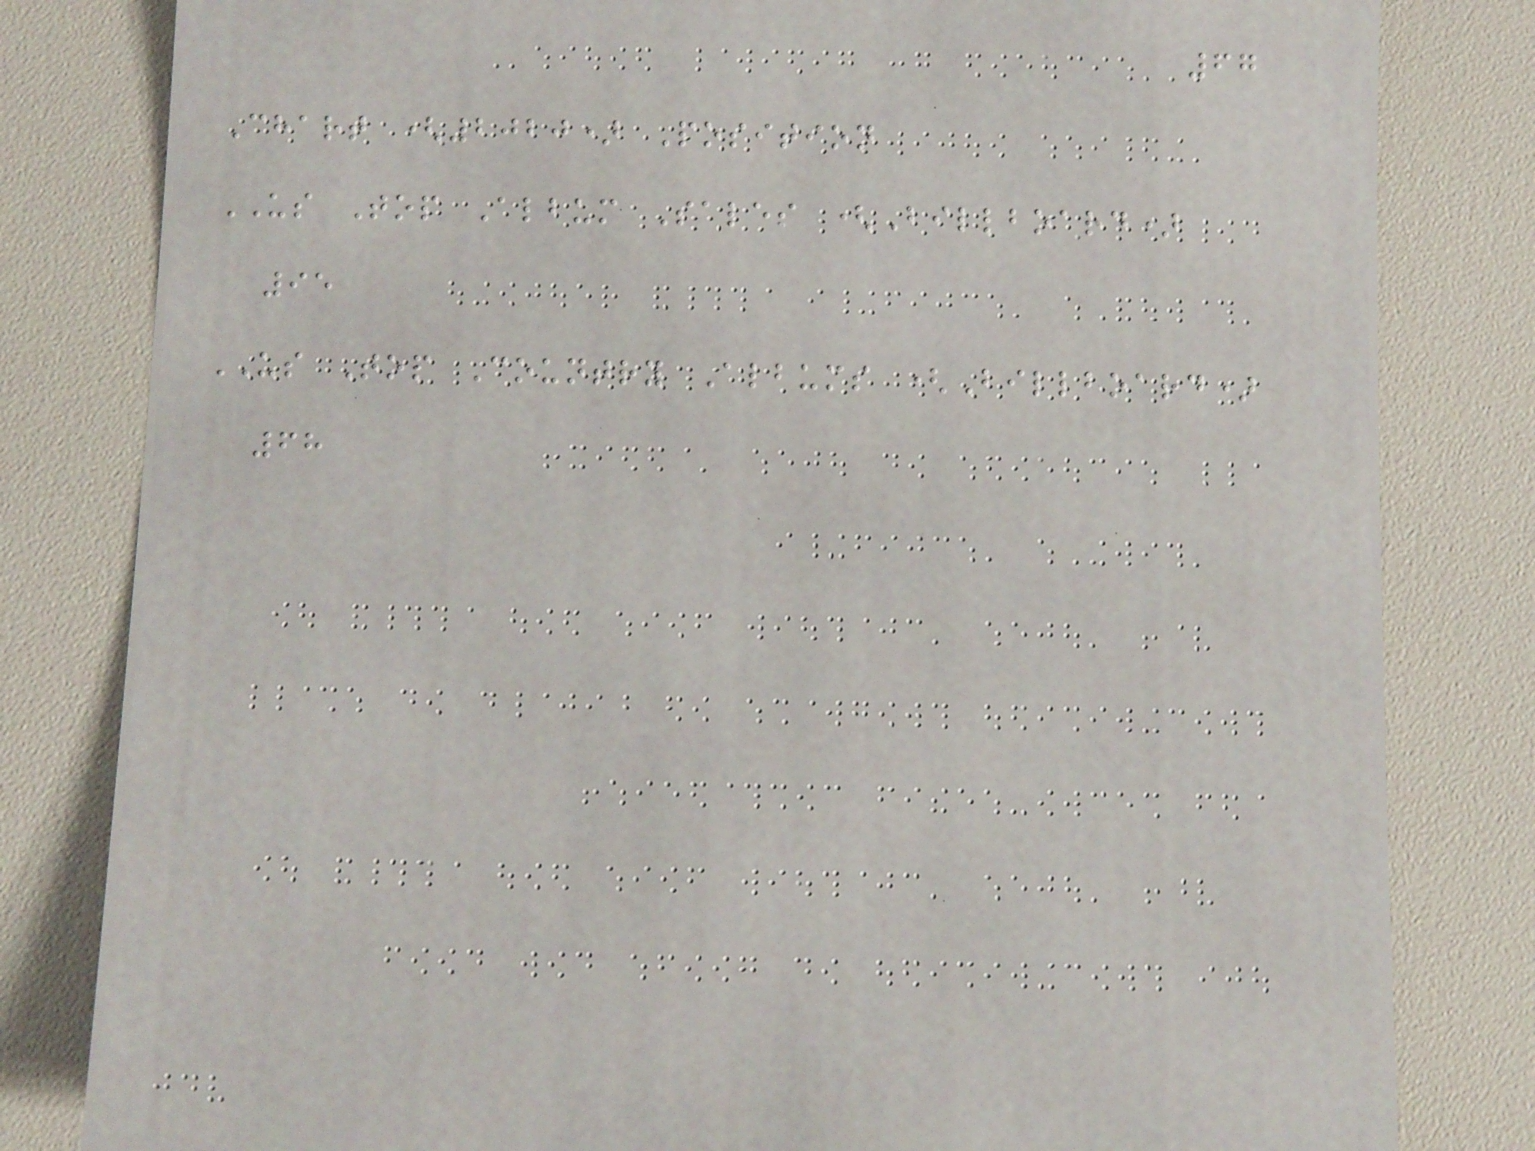67
Chart (2020) Position
US Top Album Sales (Billboard)
95
US Top Country Albums (Billboard)
68
